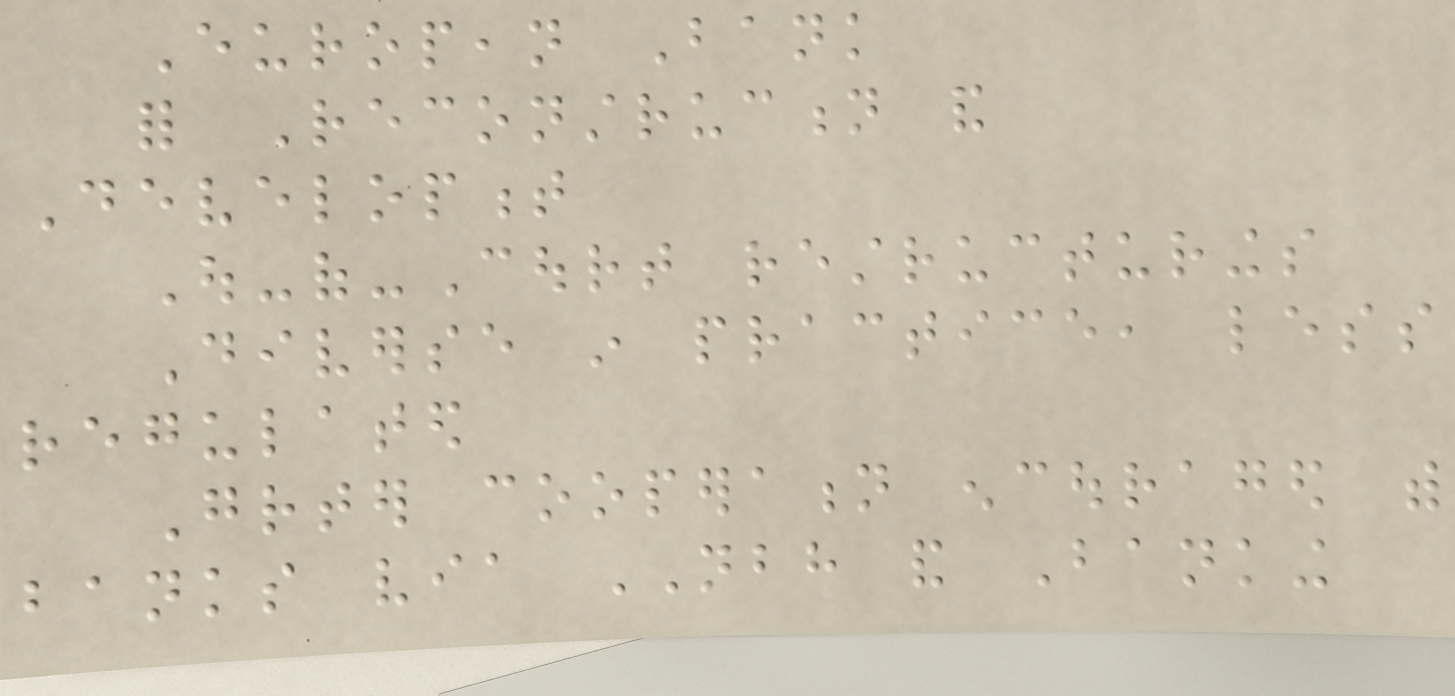European Bank
for Reconstruction and
Development
Out-of-Court restructurings
Diverse in practice, less
regulated
Greater cooperation encouraged with
banks via NBH and Banking
